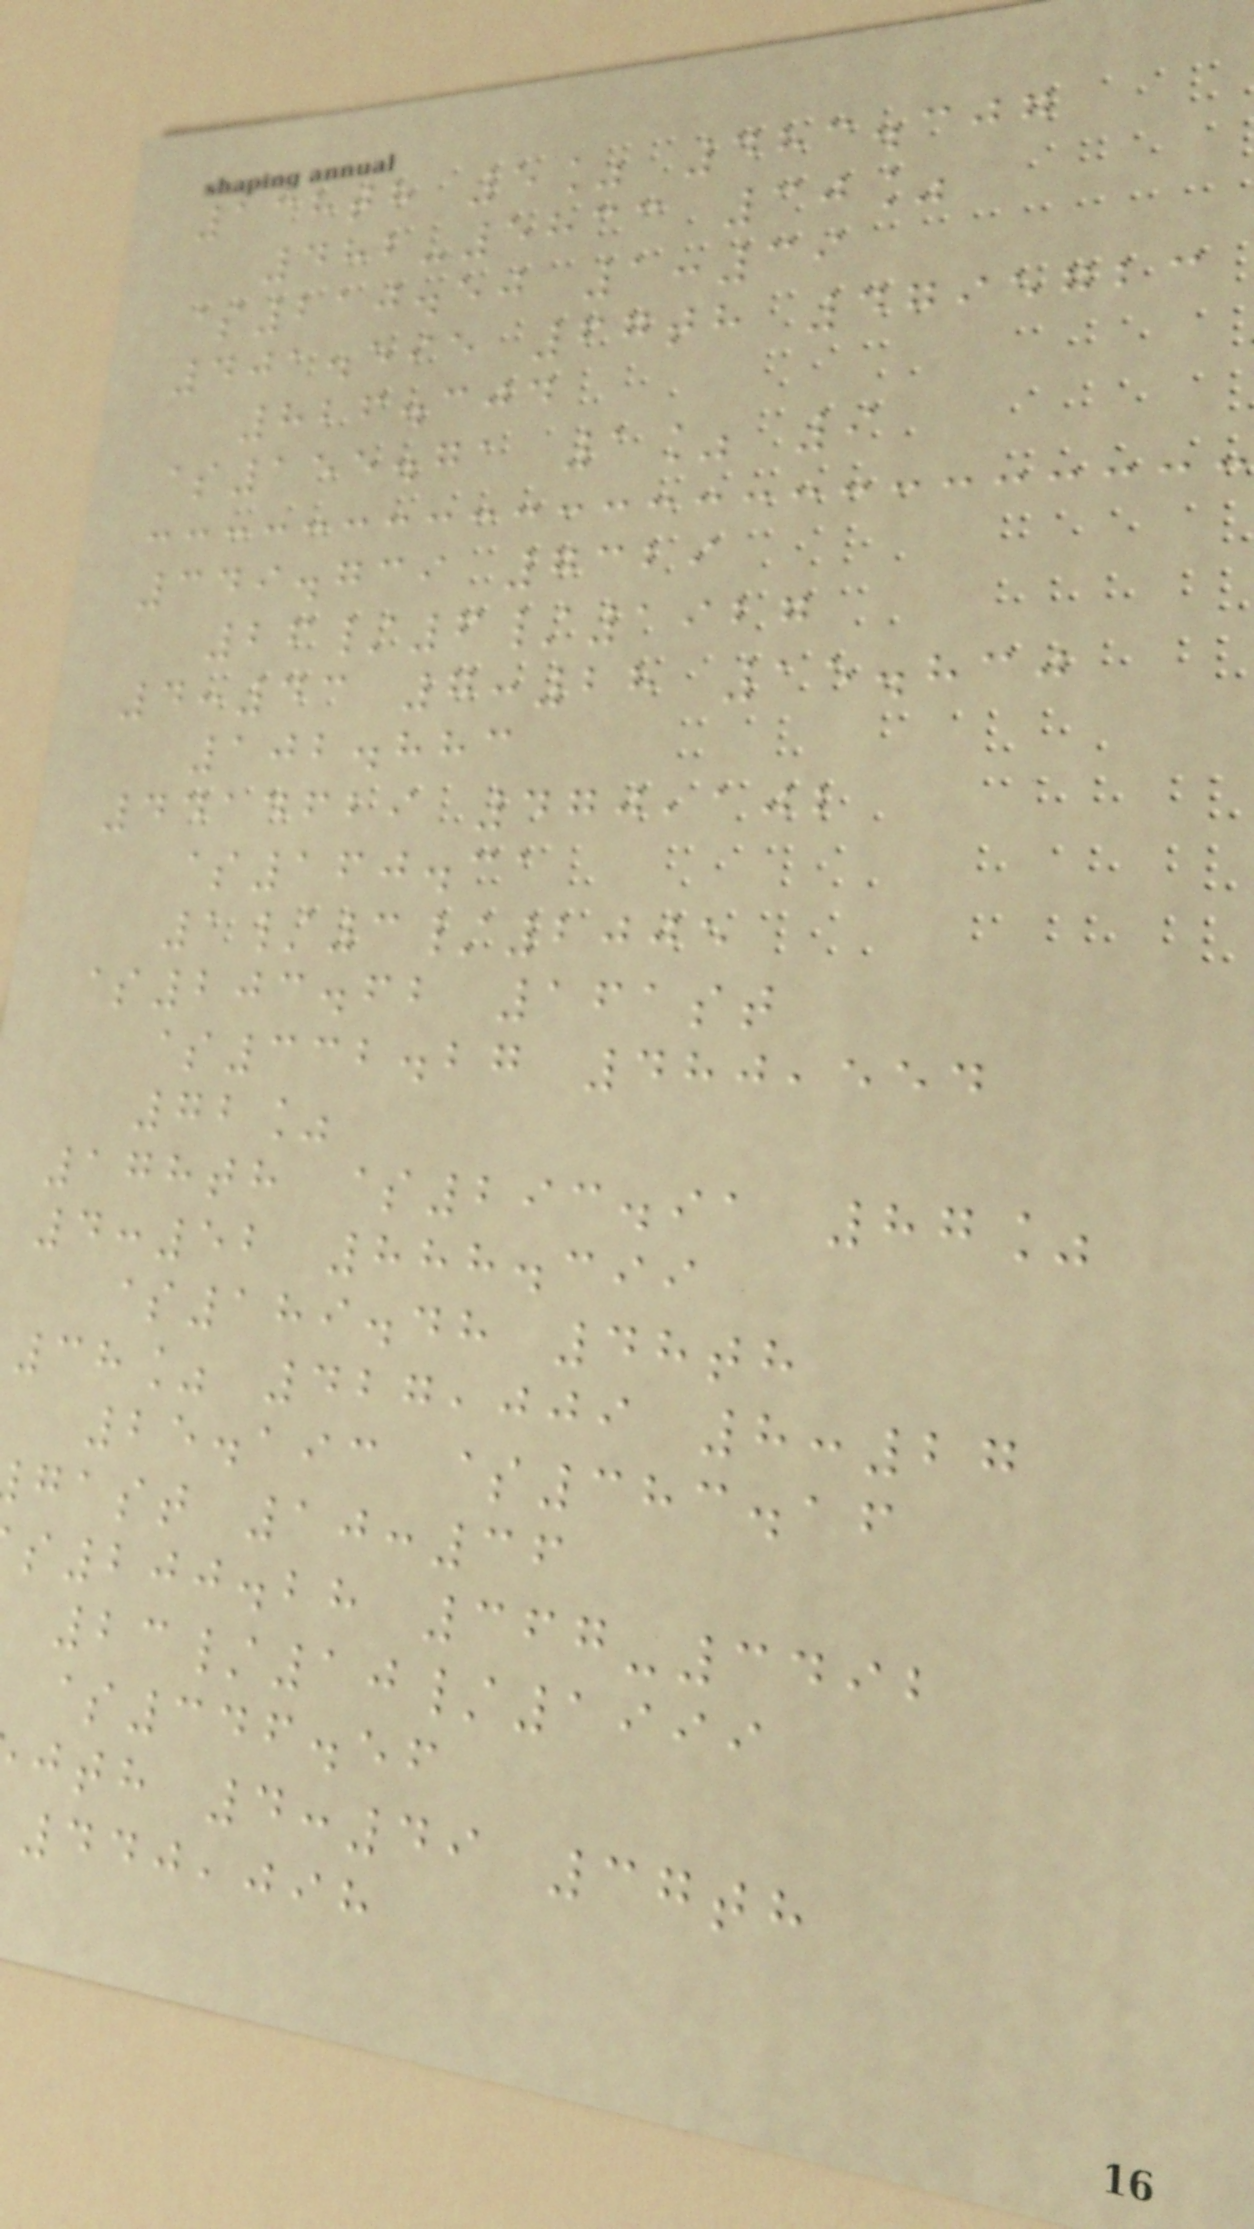138th 5% 483.307
482-5833 30%
$210.50 1:39
401.595 67th 4795723
826.304
$155.71 1% 9
349.739 7329
26/6/1927
4:43 7:28 15.830
102.883
4414629 470,102
$160.31
1/3/2005
$203.62 161st
$332.27 480,554
72%
178th $293.91 87%
4:52 888.399
$189.48 48th
38% 427,009 8:27
25.193 $383.16
gast 10:36
200.28 367-3492
23/10/1999
$346.56
jth 4:49 37th
440,098
